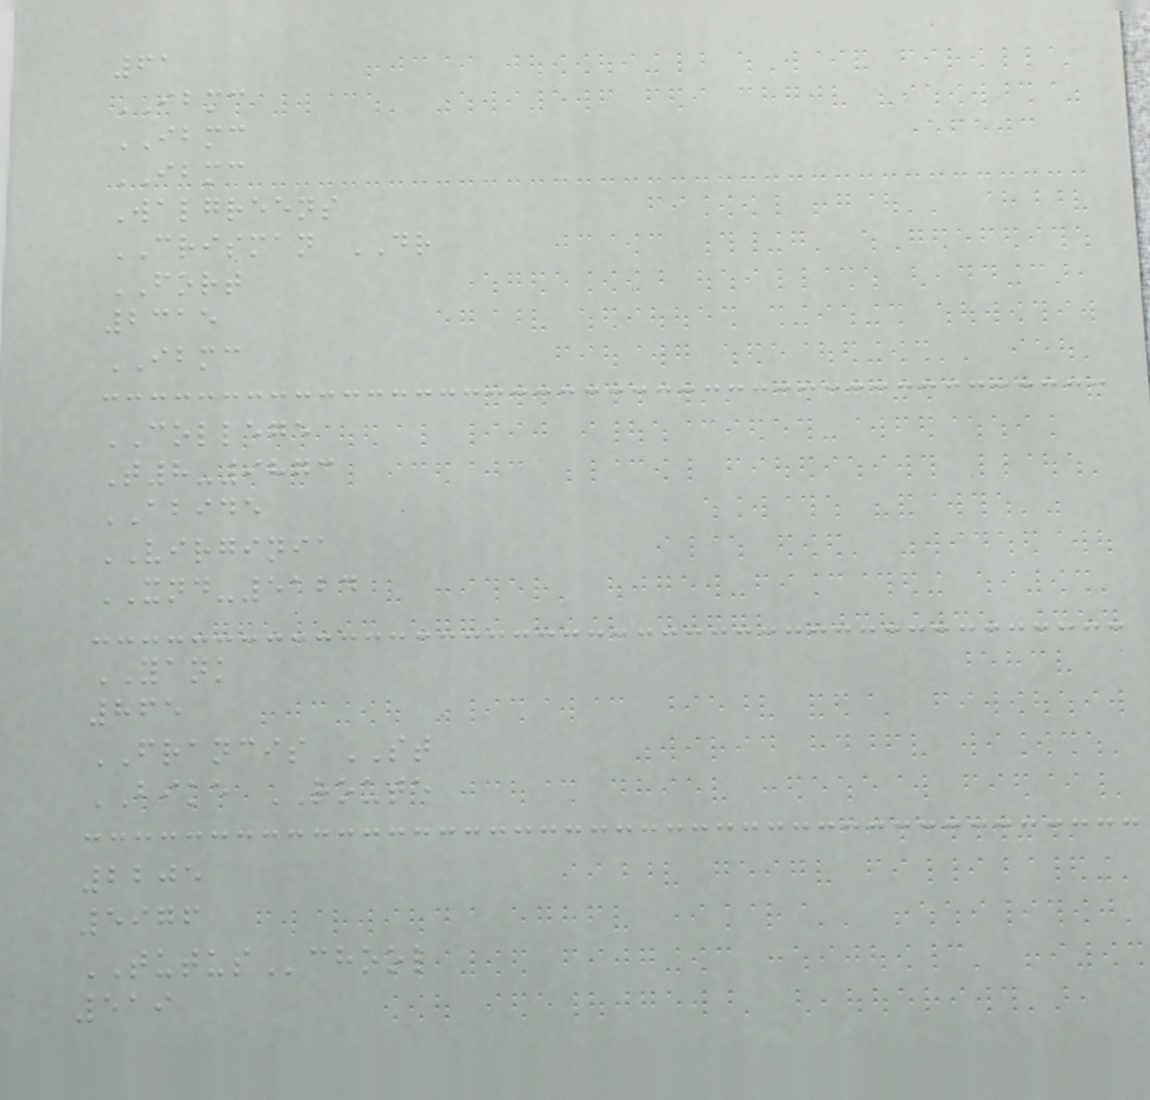61
IBMC
IBMC
IBMC
Walgreens
CRISMAN DR
FORT
2315
IBMC
COLLEGE
T8-9873
ABIDE
VIRGINIA
XND-5124
YANK
865
FRANCIS ST
BIKE ROUTE
2205
5976
TUTUSchool
519
